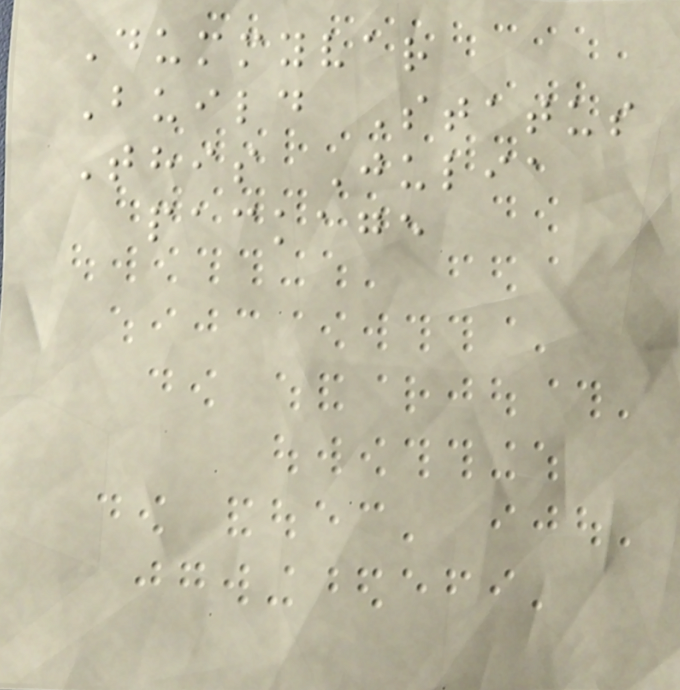Dummyvar
Build Status
This Julia
package
